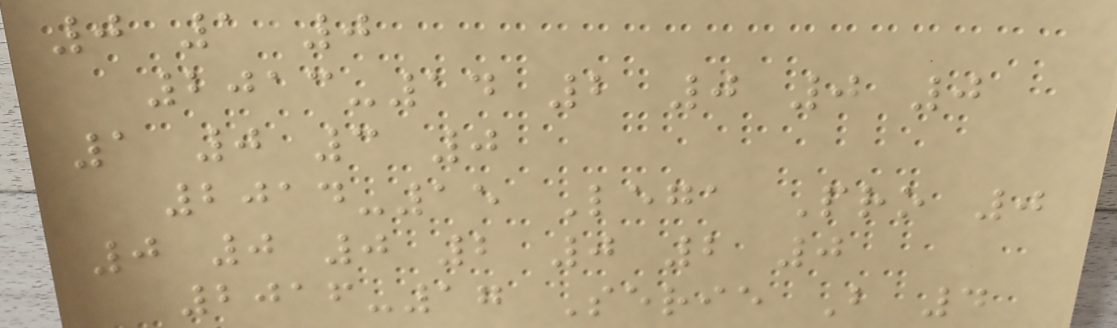0 1 0
2013-14 2 0 0 0
1 0 3 0
2014-15 Lega Pro 0
0 0 0 2 0 2 0
2016-17 Serie B 4
